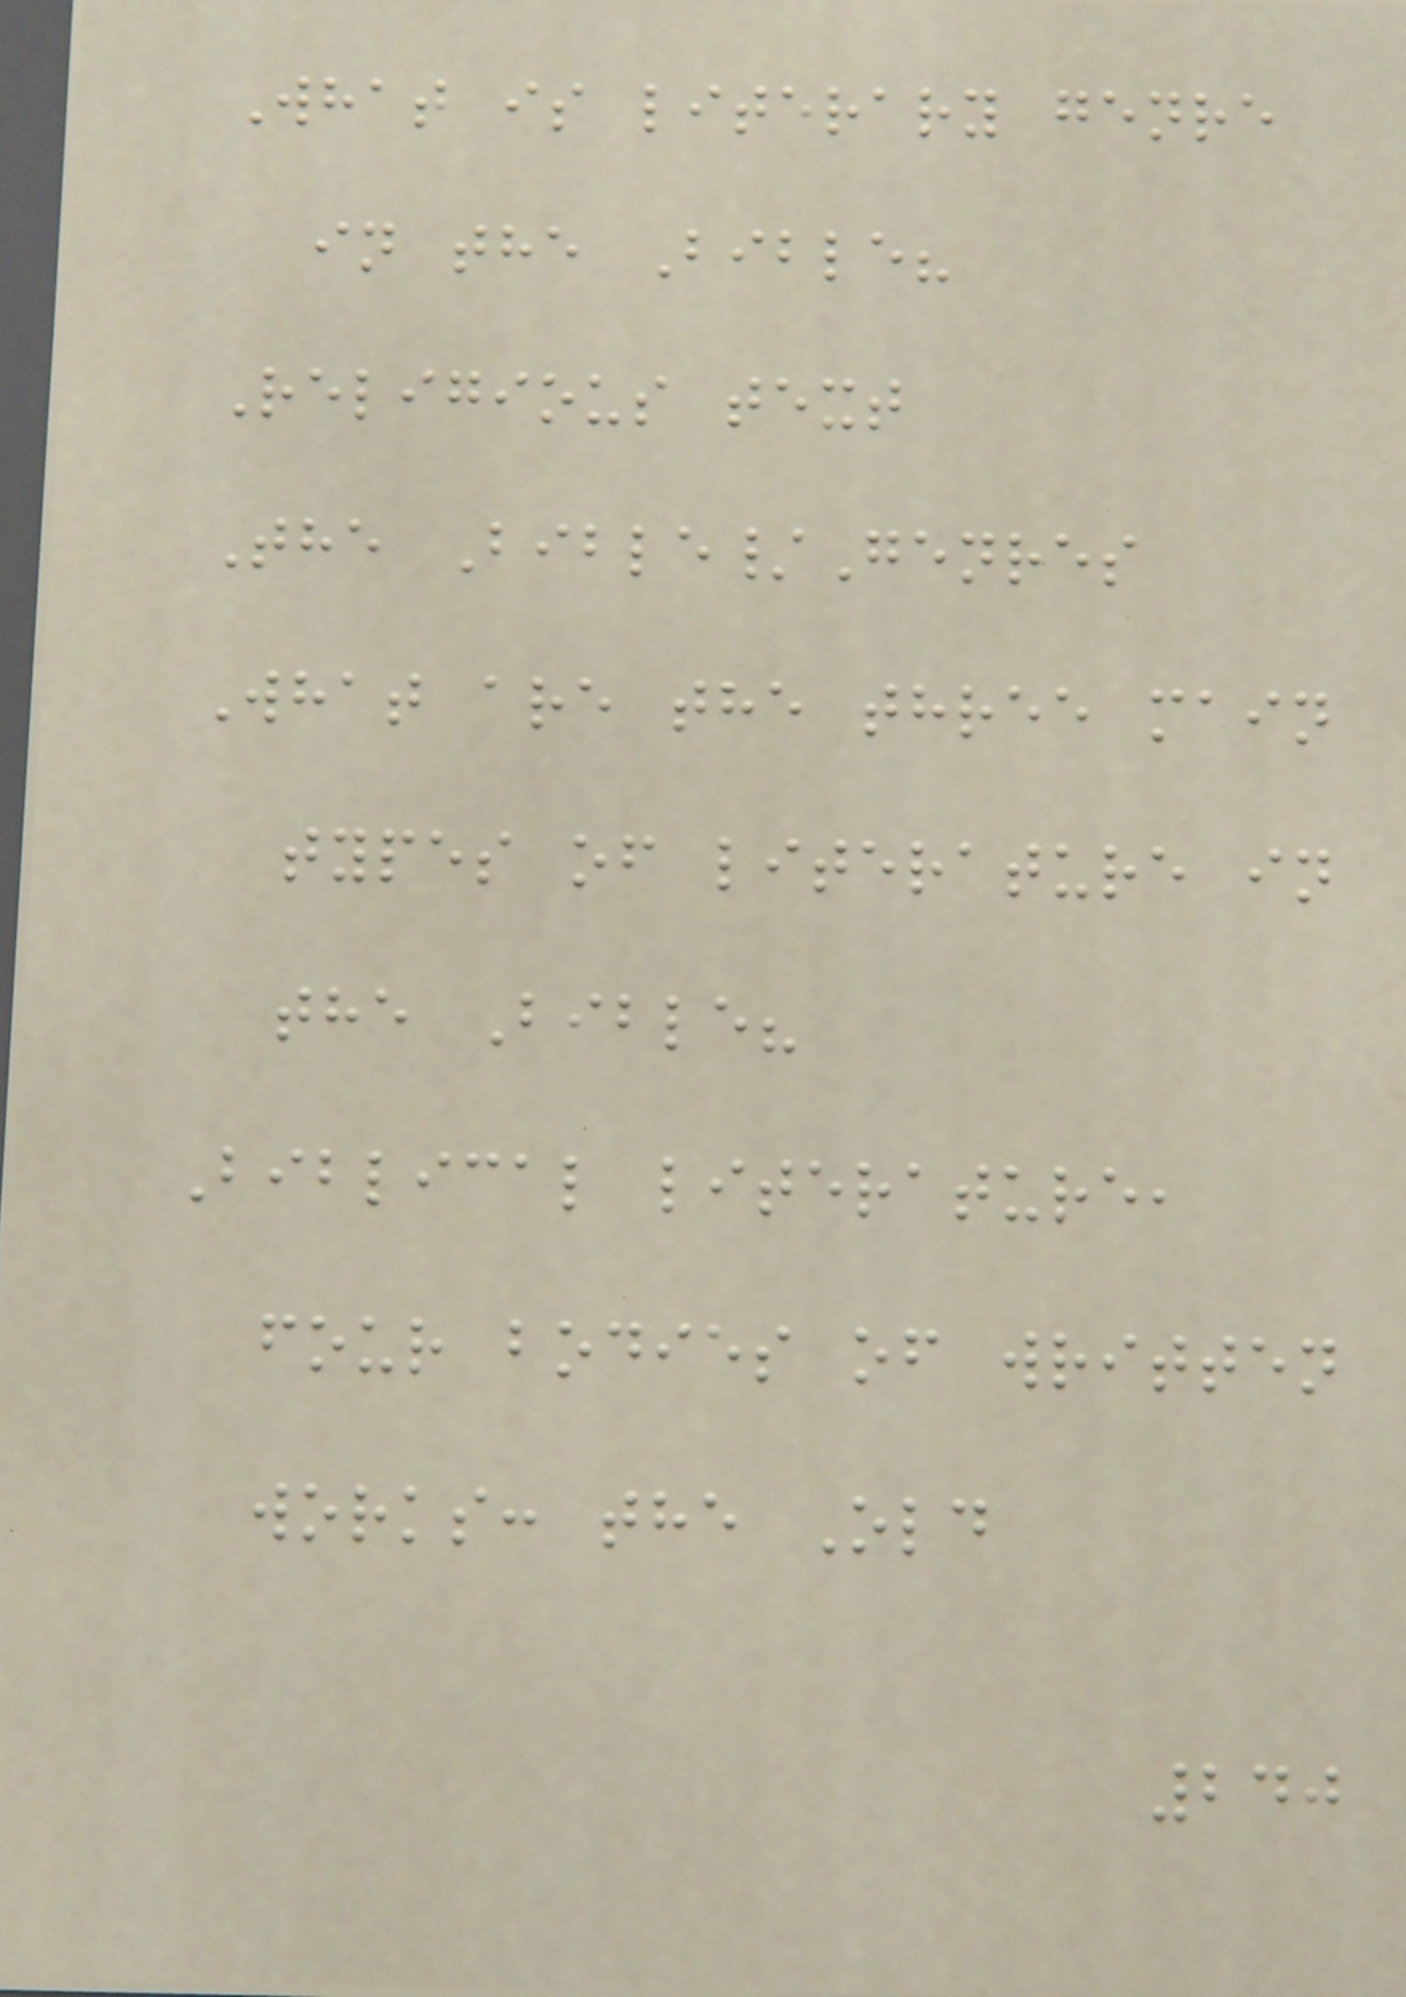What is literary genre
in the Bible?
Religious text
The Bible/Genres
What are the three main
types of literature in
the Bible?
Biblical literature,
four bodies of written
works: the Old
240
